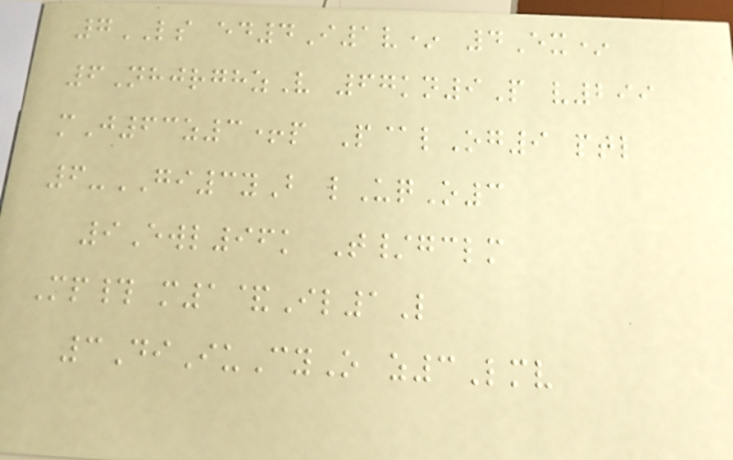7LS ed4I1v* 4Ex*
6NhjrghzV 67kn9P v299
mJ63z3+p P@lOg9 ptl
6-GI3yB lUqO3
9Ewl96k T/gclm
Mp# m1&Il1L
3DiIuCyO z3Lmv
